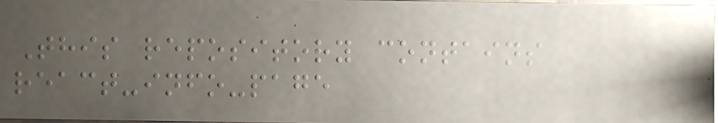This repository contains
react-info-page
